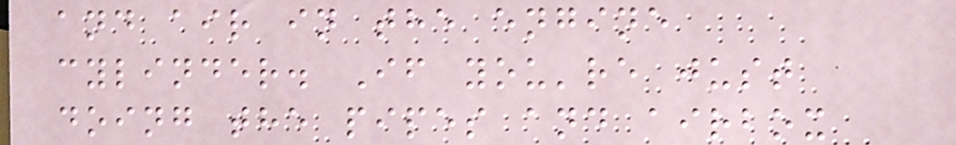and air in the engine
cylinder. If you're just
doing the pipes and airbox
